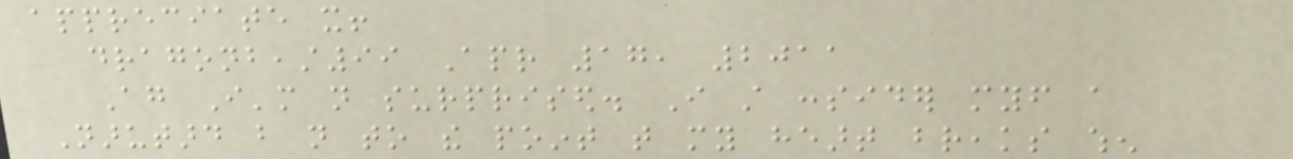appreciate it!
dragonbeast99 Apr 17, 2011
Again I'm not surprised. I still consider myself a
Narutard but not to the point that my heart breaks when
